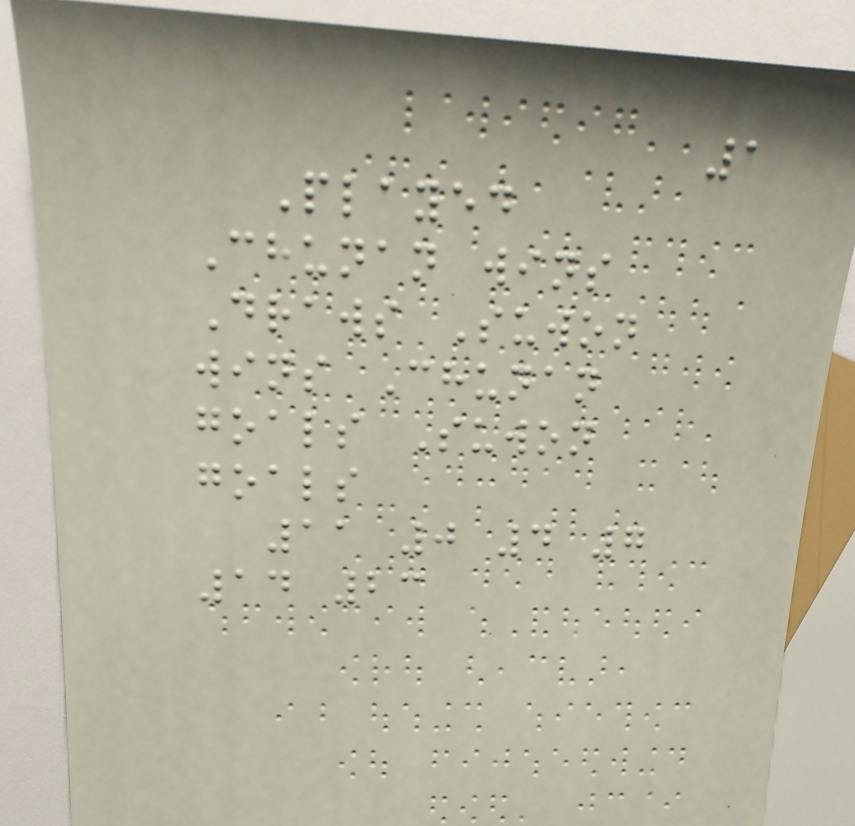1
Played
Chunan wins
Draws Suwon
wins Chunan
goals Suwon
goals
11 0 4 7
14 23
